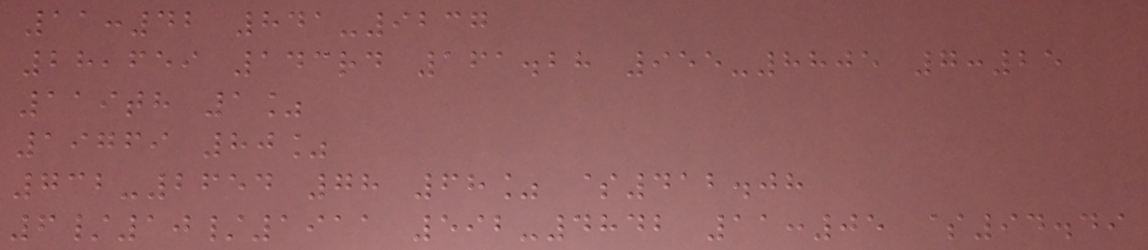11:42 841-9237
28,659 143rd 161.28 955-8805 7:25
119th 1%
19769 80%
732-2654 78 68% $412.08
6/10/1911 592-4842 11:05 $94.49
